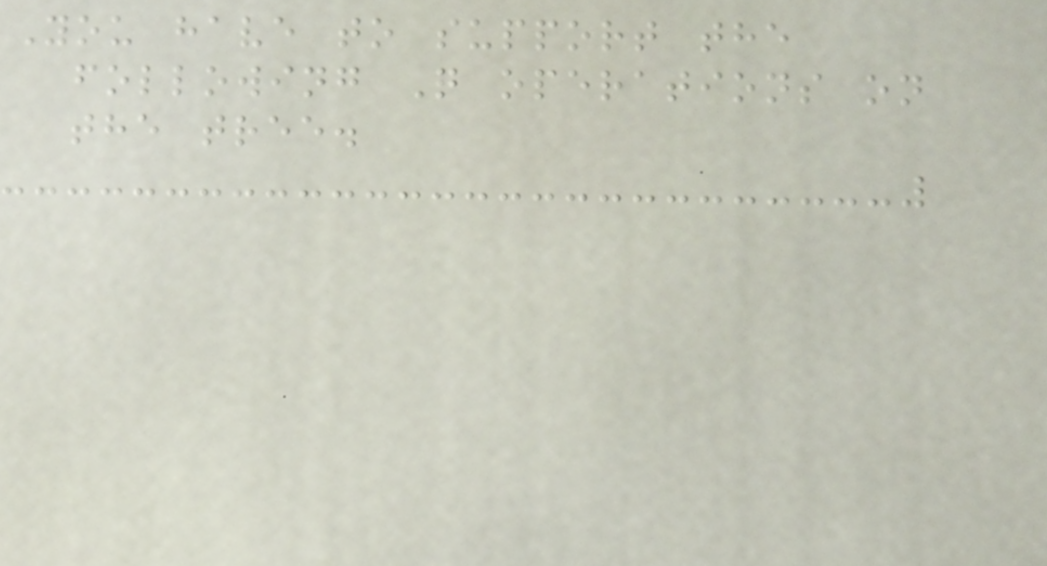You have to support the
following Q operations on
the tree.
